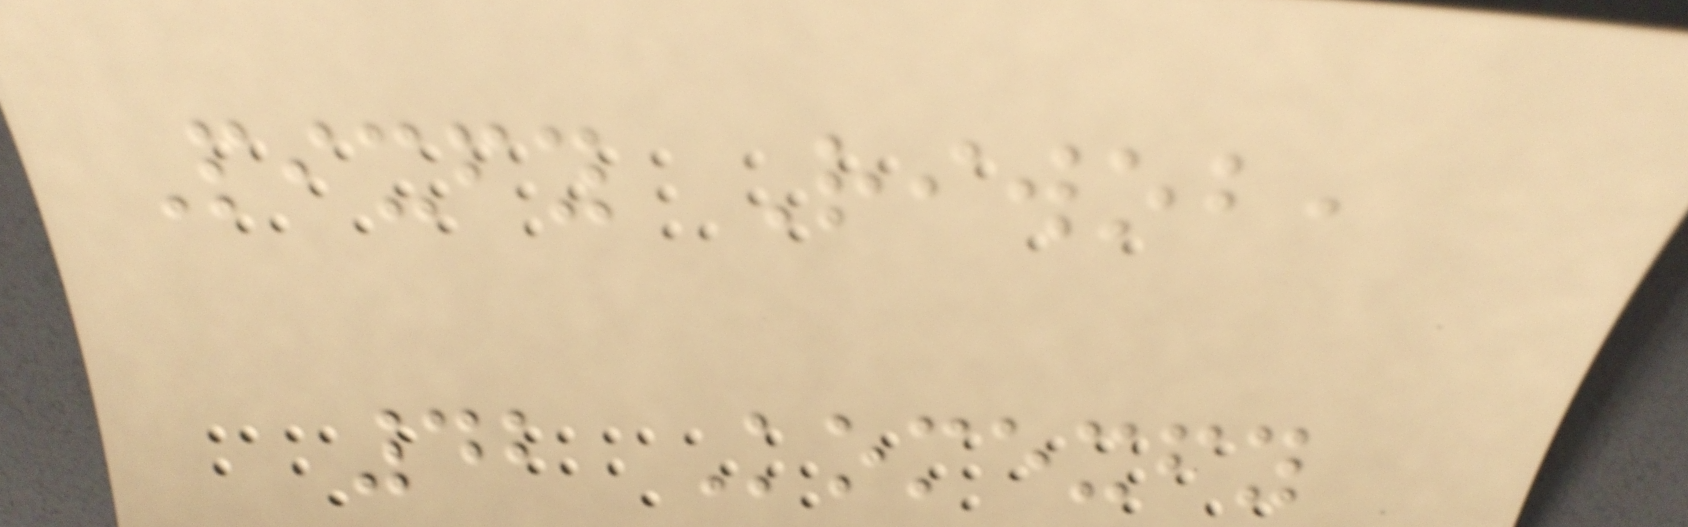Pixfy Riwob,
42 Komexfy
